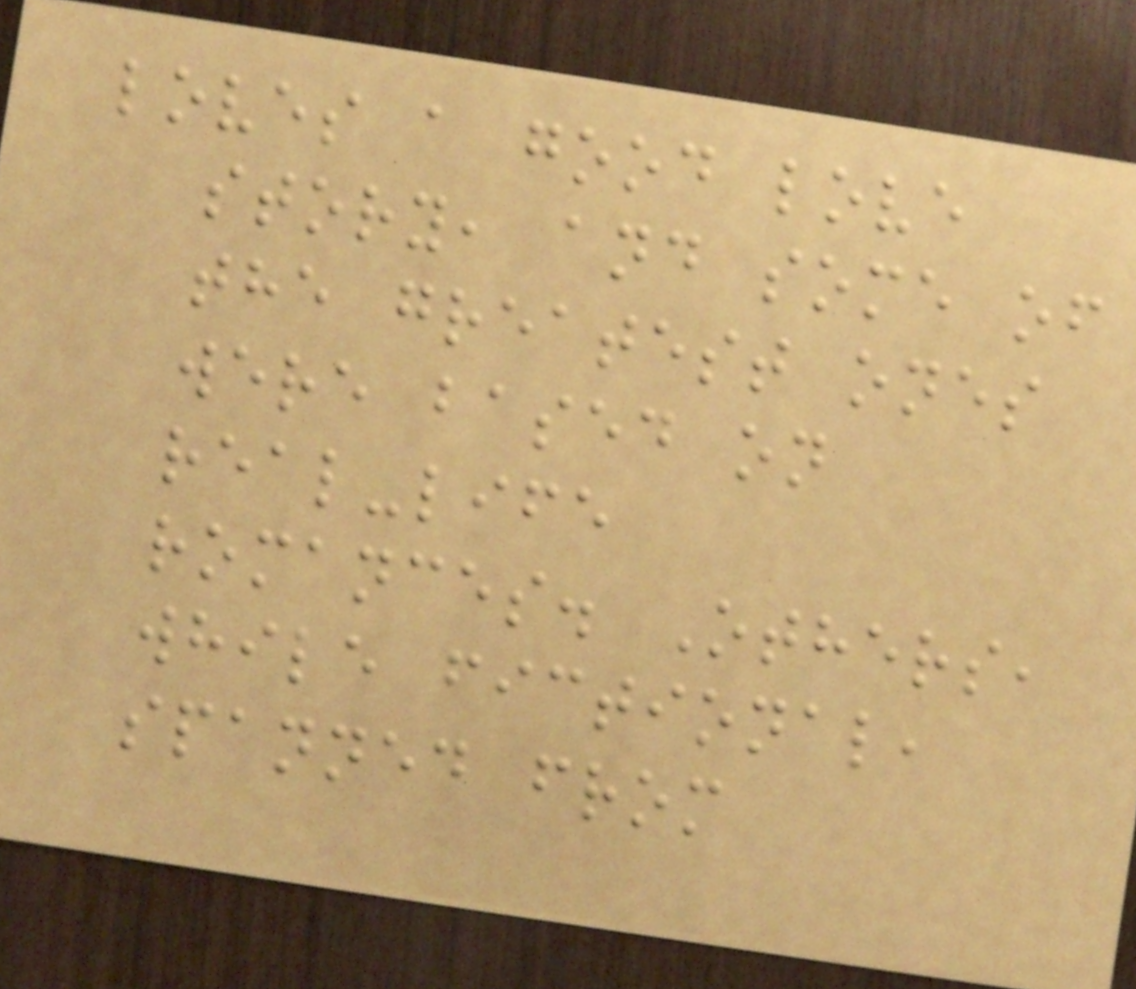loves a good love
story, and some of
the greatest ones
were based on
real-life
romances. Others,
while fictional,
spanned from
